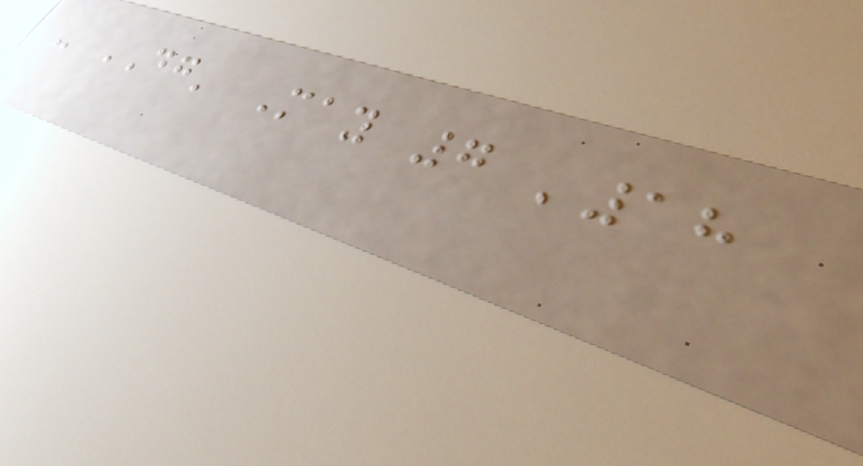- DG' May 7 '18
